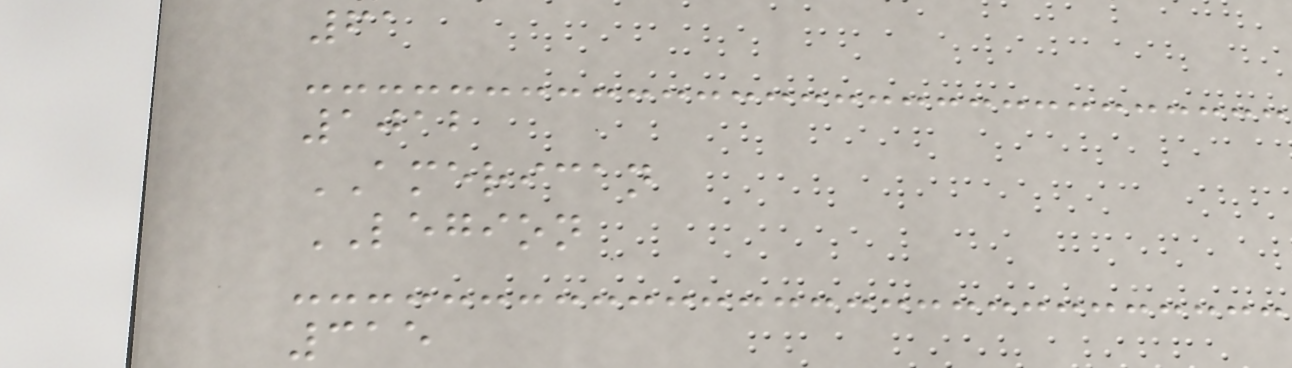61
1012
AMERICAN
LEGION
315
